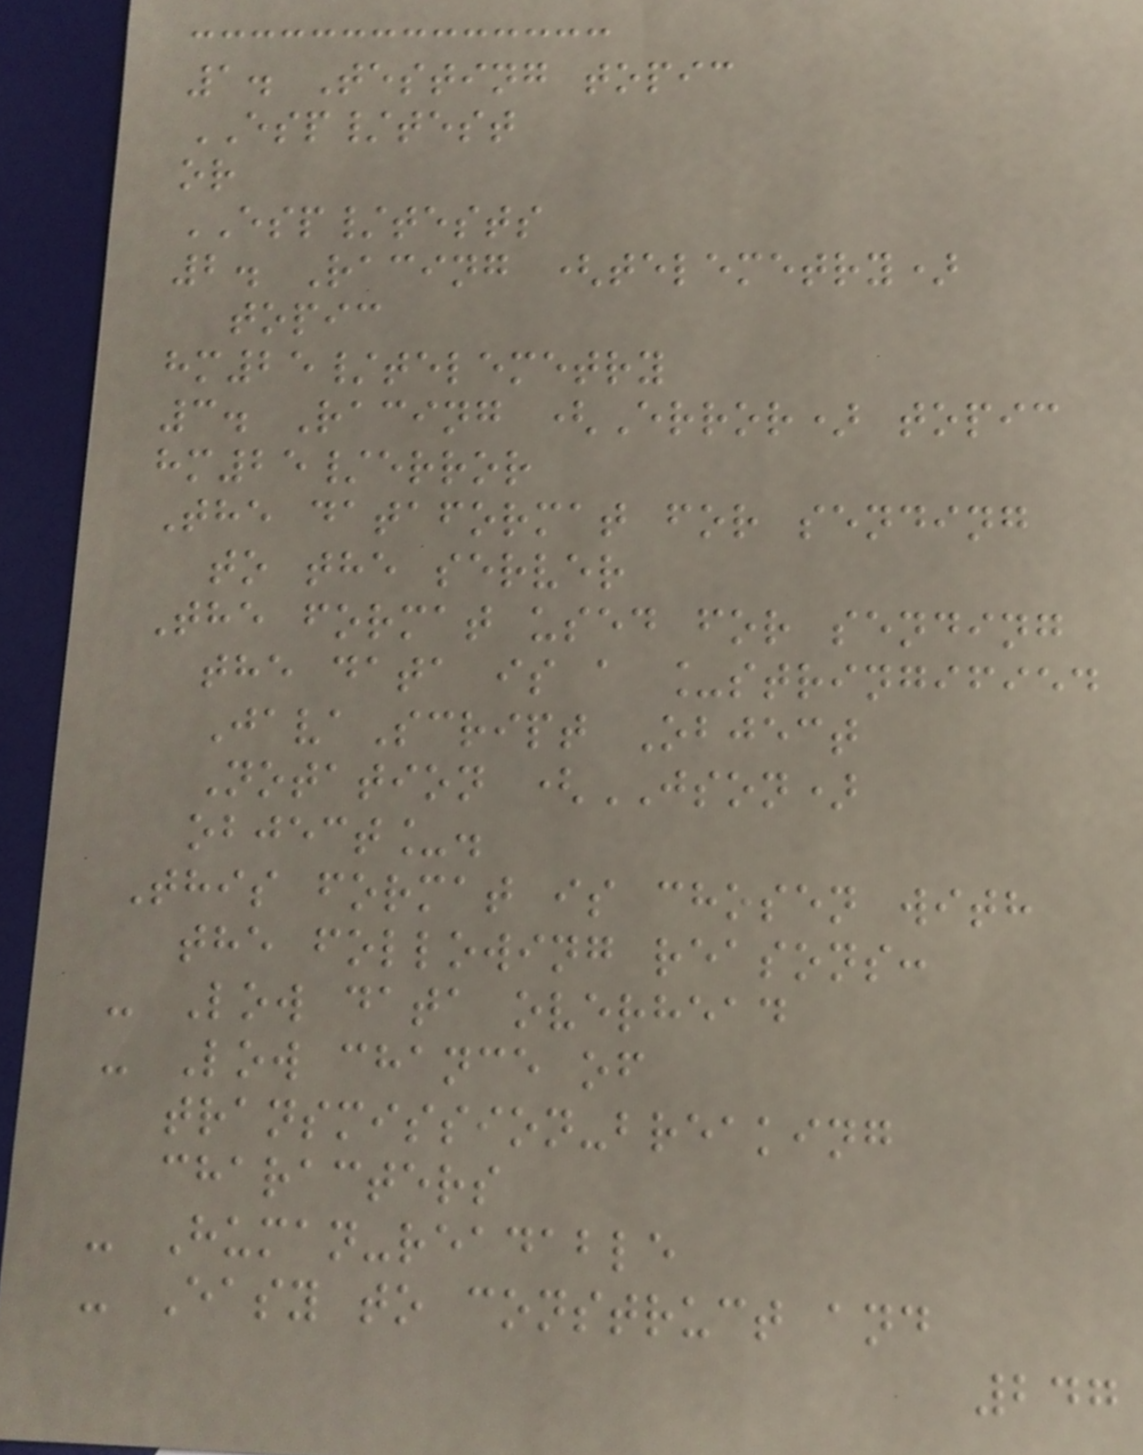1. Testing topic
ESP/test
or
ESP/tests
2. Racing (telemetry)
topic
hm25/telemetry
3. Racing (Error) topic
hm25/error
The dataformat for sending
to the server
The format used for sending
the data is a _stringified
JavaScript Object
Notation (JSON)
object_.
This format is chosen with
the following reasons:
- Low data overhead
- Low chance of
transmission-breaking
characters
- Human-readable
- Easy to construct and
247
